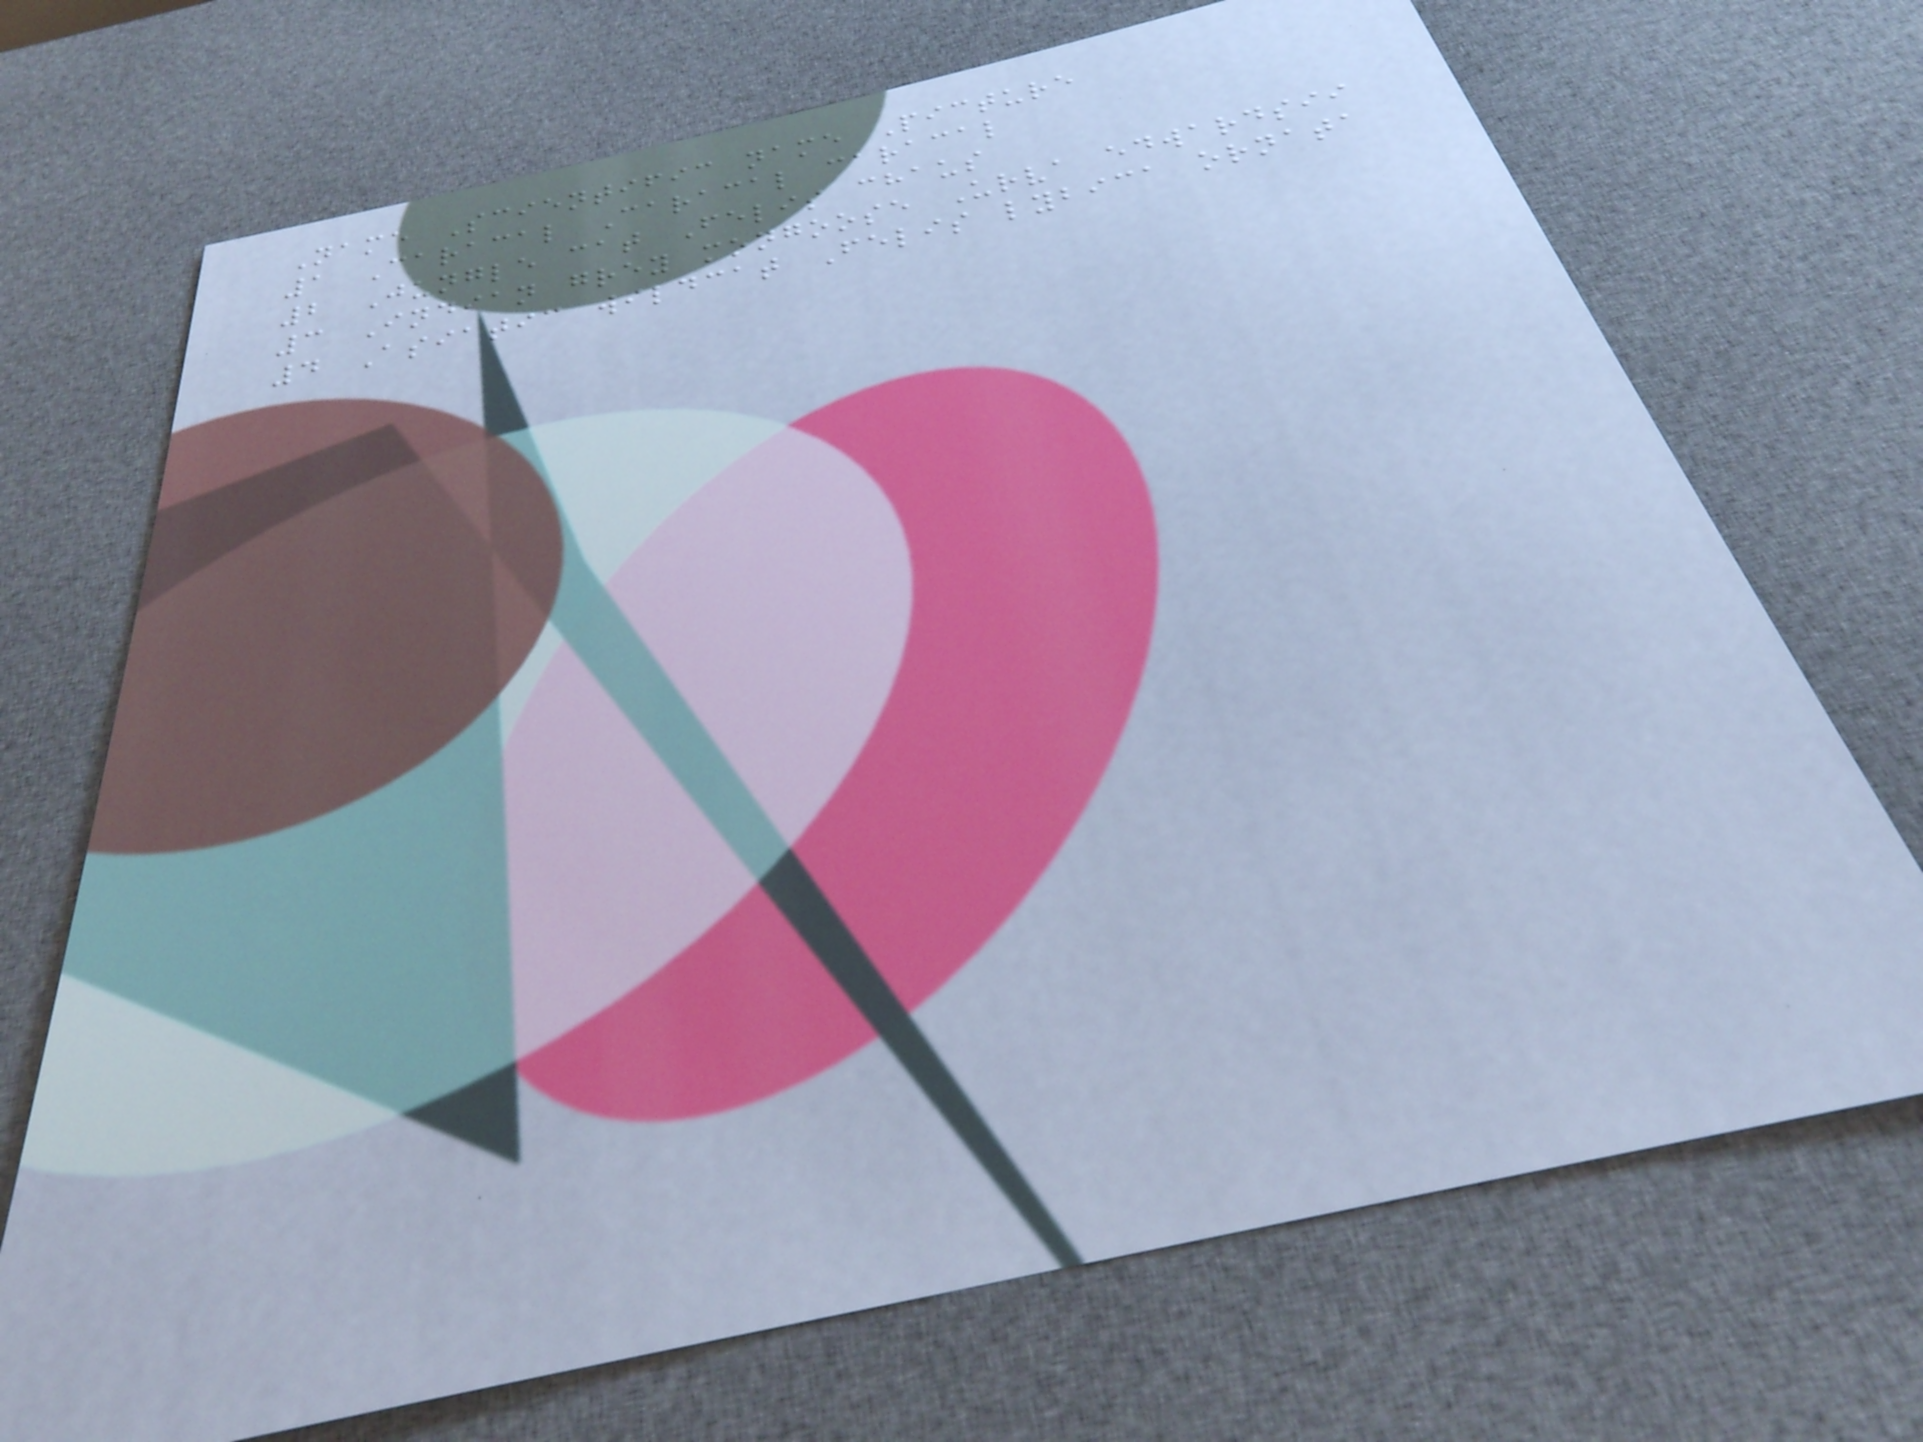Name Scientific name Picture
1 Caracal Caracal caracal
2 Jungle cat Felis chaus
3 Indian grey mongoose Urva edwardsii
4 Asiatic wildcat Felis lybica ornata
